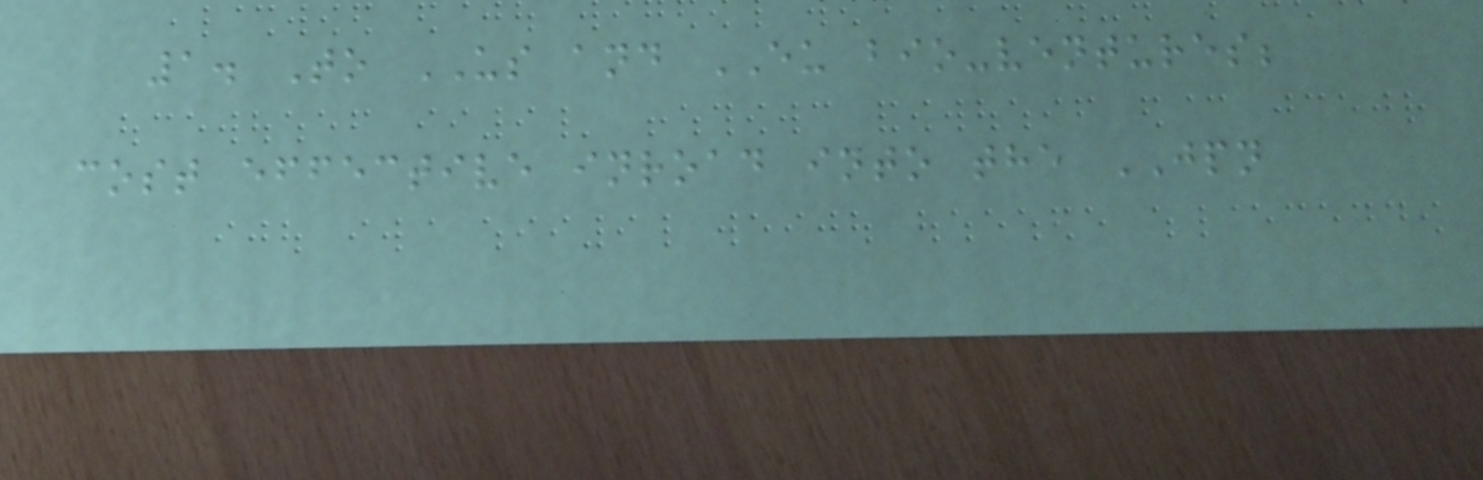1. To US and EU bio-ventures;
cost effective inroad into the JPN
